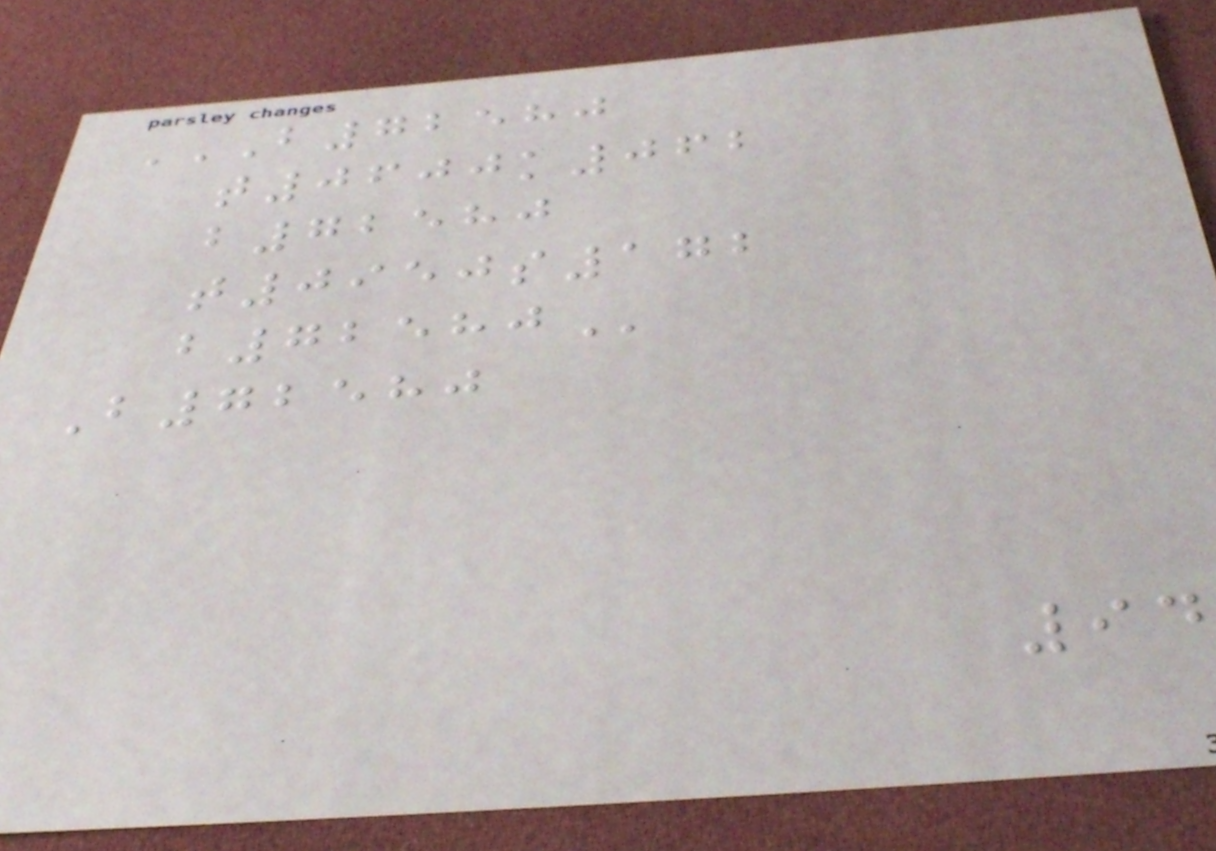B72580
T0600K062
B72580
T0950S172
B72580
B72580
94
